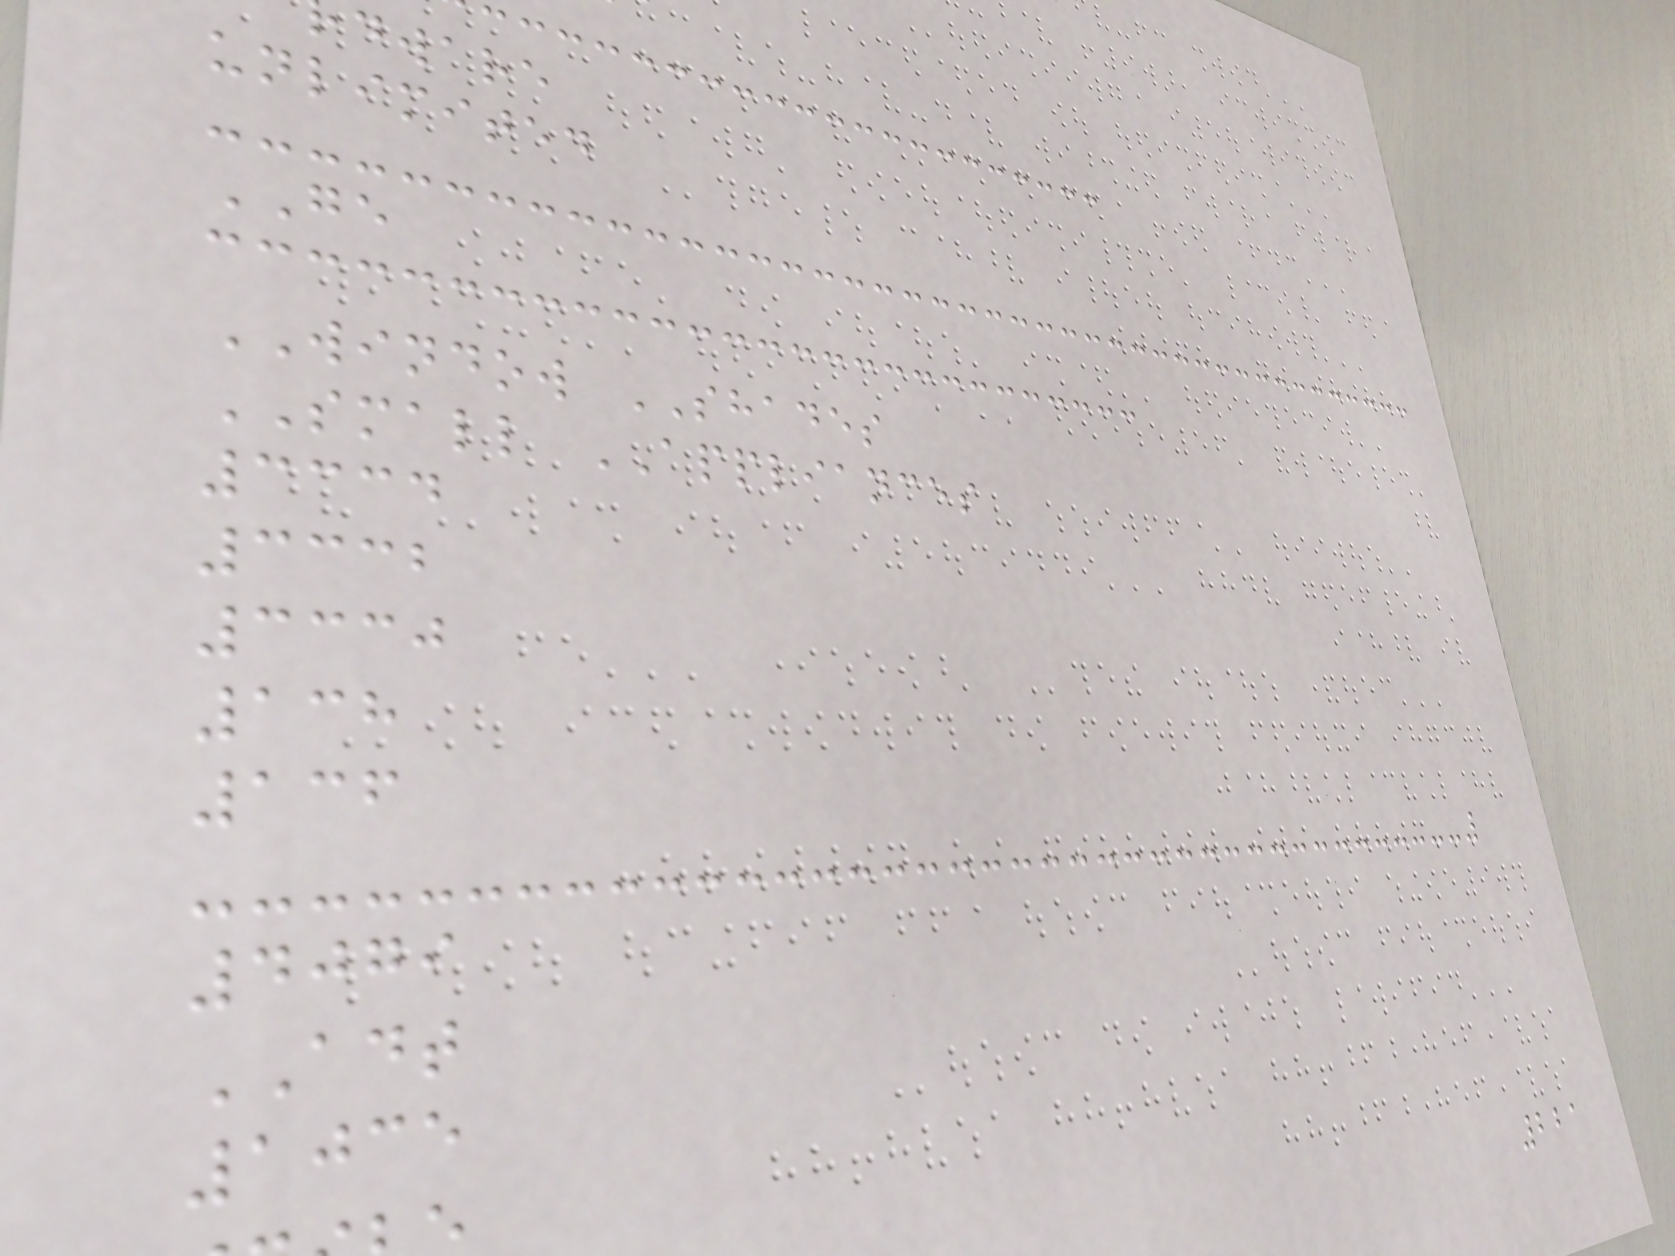dware
unlimited
GE
WINDOW SHADES
SMALL APPLIANCES
3334
3332
3330
138
136
4079
ADT
1035
221
